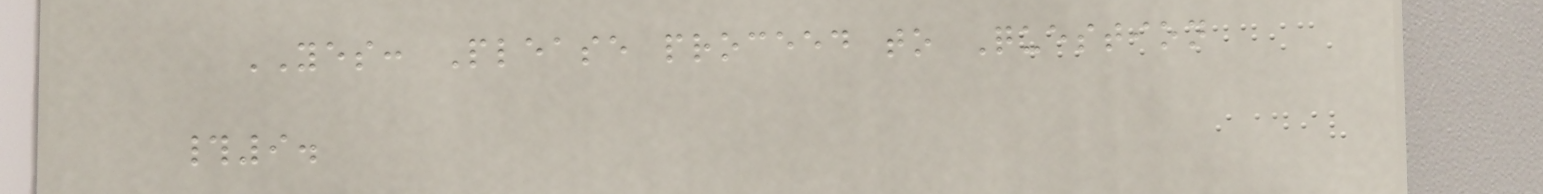YES: Please proceed to Question
#9.
